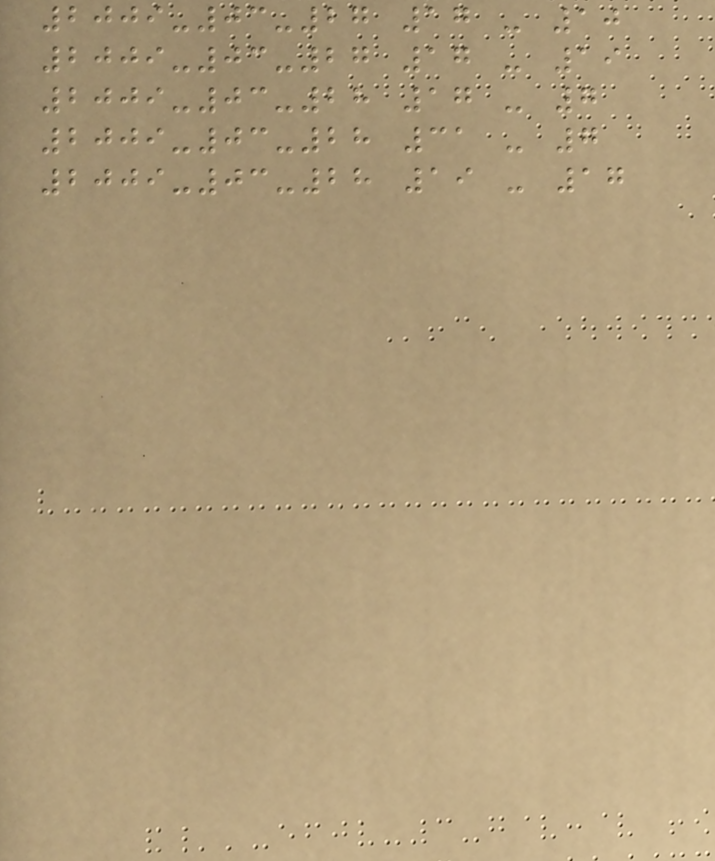2009-03-27 17 - 10
2009-03-27 17 - 19
2009-03-28 17 - 7
2009-03-28 31 - 7
2009-03-28 19 - 17
